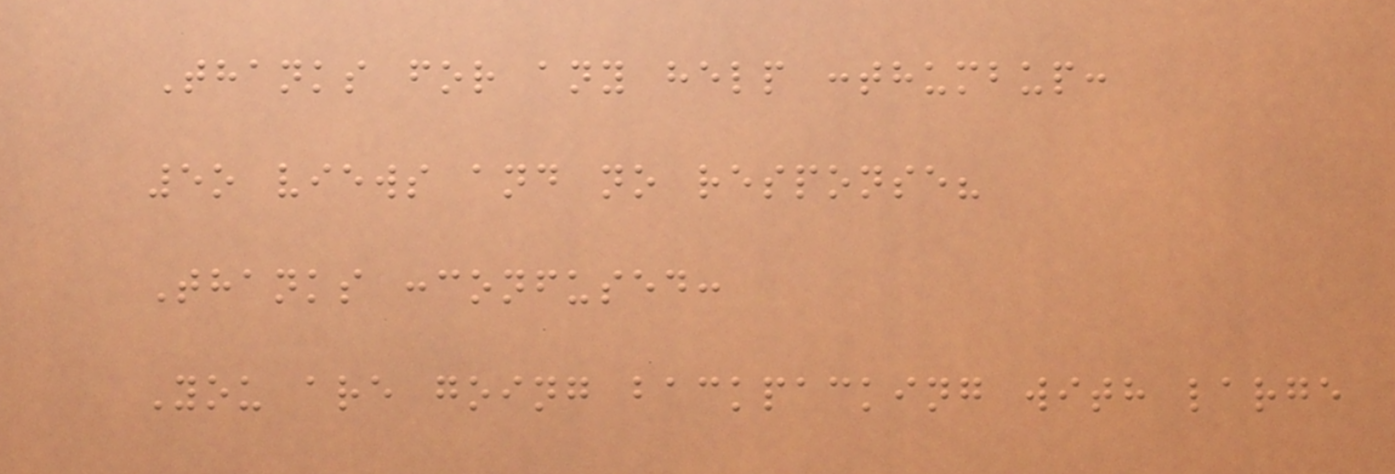Thanks for any help :thumbup:
5o views and no response?
Thanks :confused:
You are going backpacking with large
